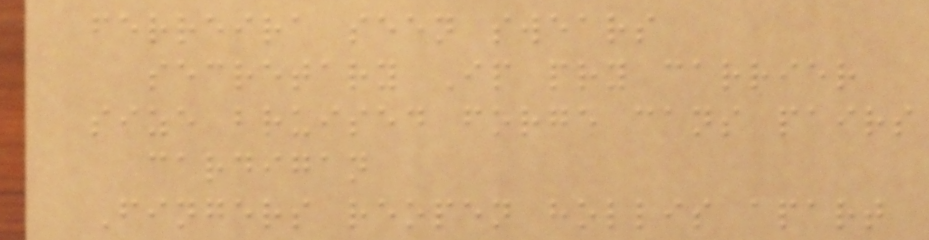ferreira seen swears
secretary Ip pry carrier
size bruised forge cans pairs
cardigan
Fingers reopen hollis apart
